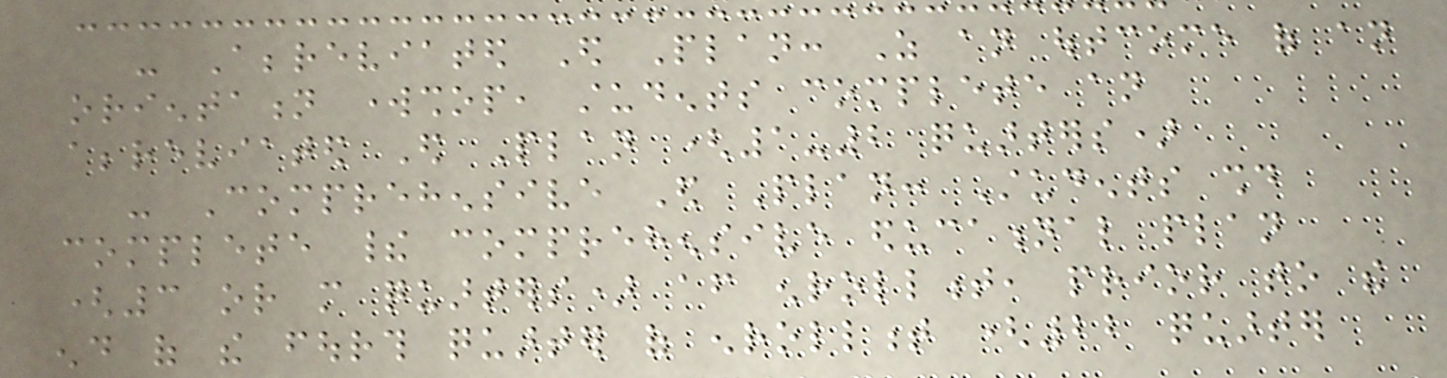- Abbreviated Ed Plan: As an outcome of an
orientation workshop, students complete an
abbreviated Ed Plan (1-2 quarters)
- Comprehensive Ed Plan: Students should
complete their comprehensive educational plan
(3 or more quarters) after enrollment, prior to the
end of the fourth quarter of enrollment (22 quarter
